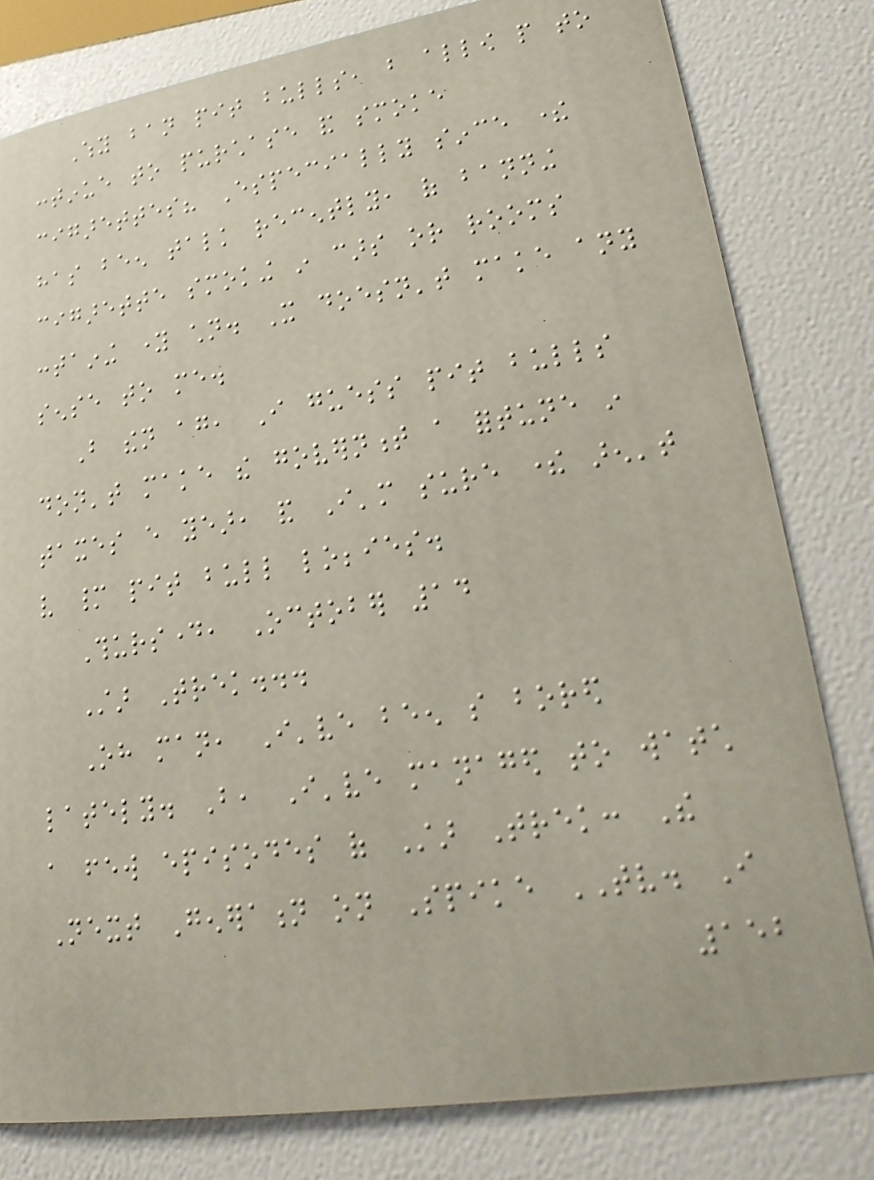Why ban pit bulls, but allow people to
continue to purchase and smoke
cigarettes? Especially since there
has been talk recently, of banning
cigarette smoking in cars or rooms
containing young children. It doesn't make any
sense to me.
But then again, I guess pit bulls
don't make the government a fortune in
taxes every year, and I'm sure there aren't
very many pit bull lobbies.
Thursday, October 14
Star Trek...
Oh man, I've been so bored
lately. But, I've managed to watch
a few episodes of Star Trek: The
Next Generation on Spike TV. I
152
